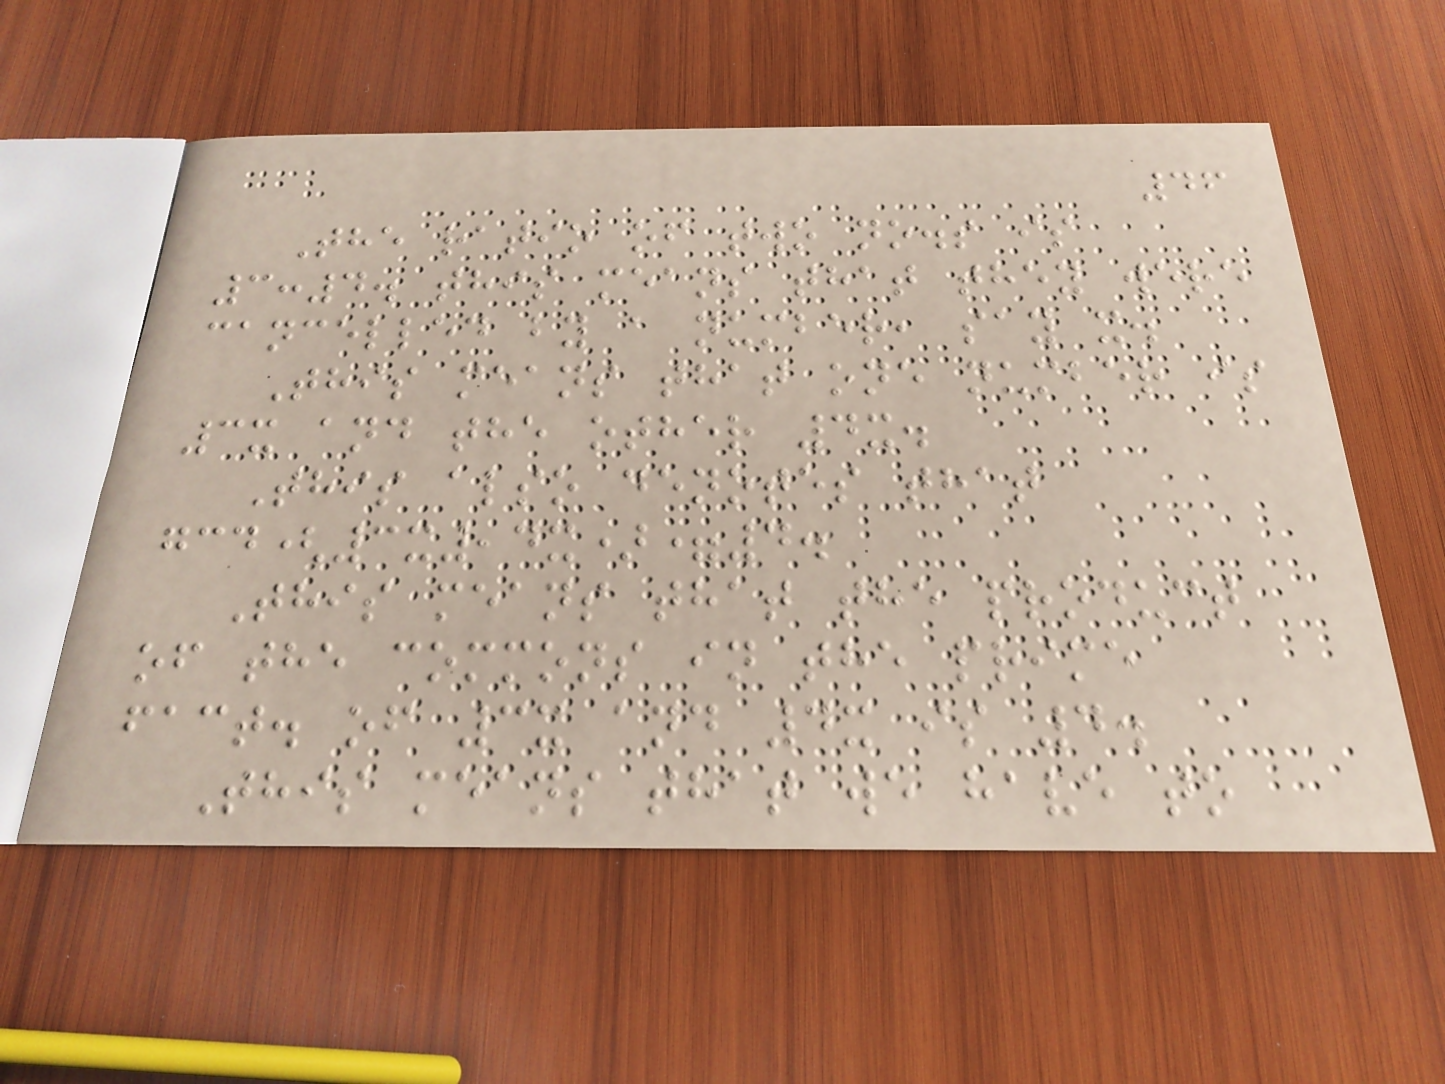46
The ratio of two no.s is
3:4. this means that they were
cancelled by a number, say x.
This means that one number is
3x and the other 4x.
This also denotes that
gcd(3x,4x)=4.
This means that the product
of the commons in the prime
fact. of 3x and 4x is 4.
This means that we have to
